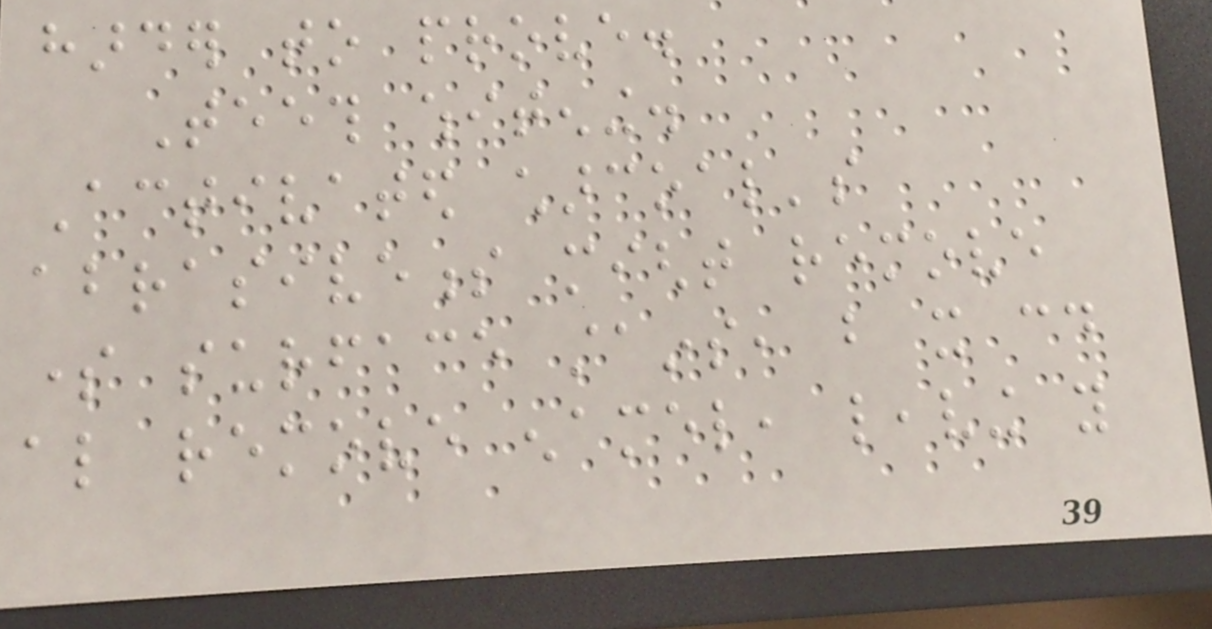harder to prove.
Teeth whitening.
Activated charcoal's
abrasiveness might remove
some surface stains, but it could
also remove enamel, leaving you
